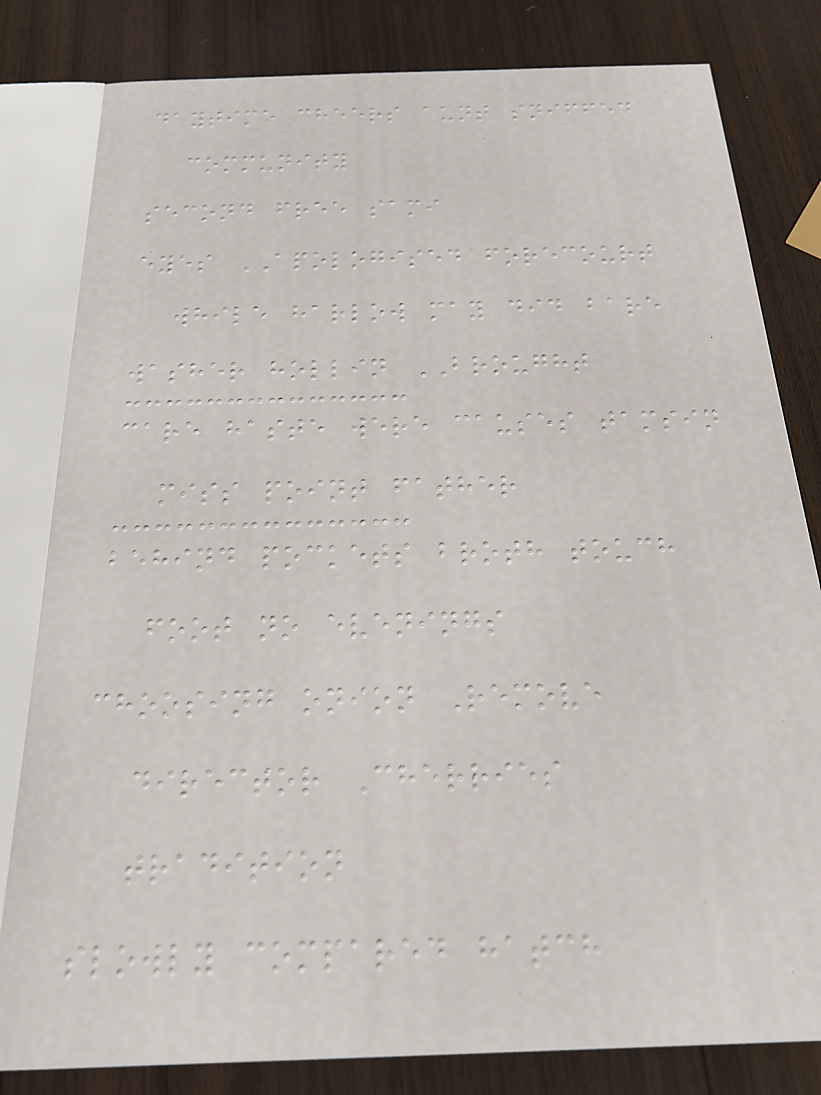daytime cheers aunt sniffed
community
second free sami
eyes APOLOGISED forecourt
while harlow may did bare
washer hollin BROUGHT
care haste were causes tamsin
miss point father
behind pockets broth touch
foot no evenings
choosing onion Remove
director Cherries
tradition
slowly compared hatch
